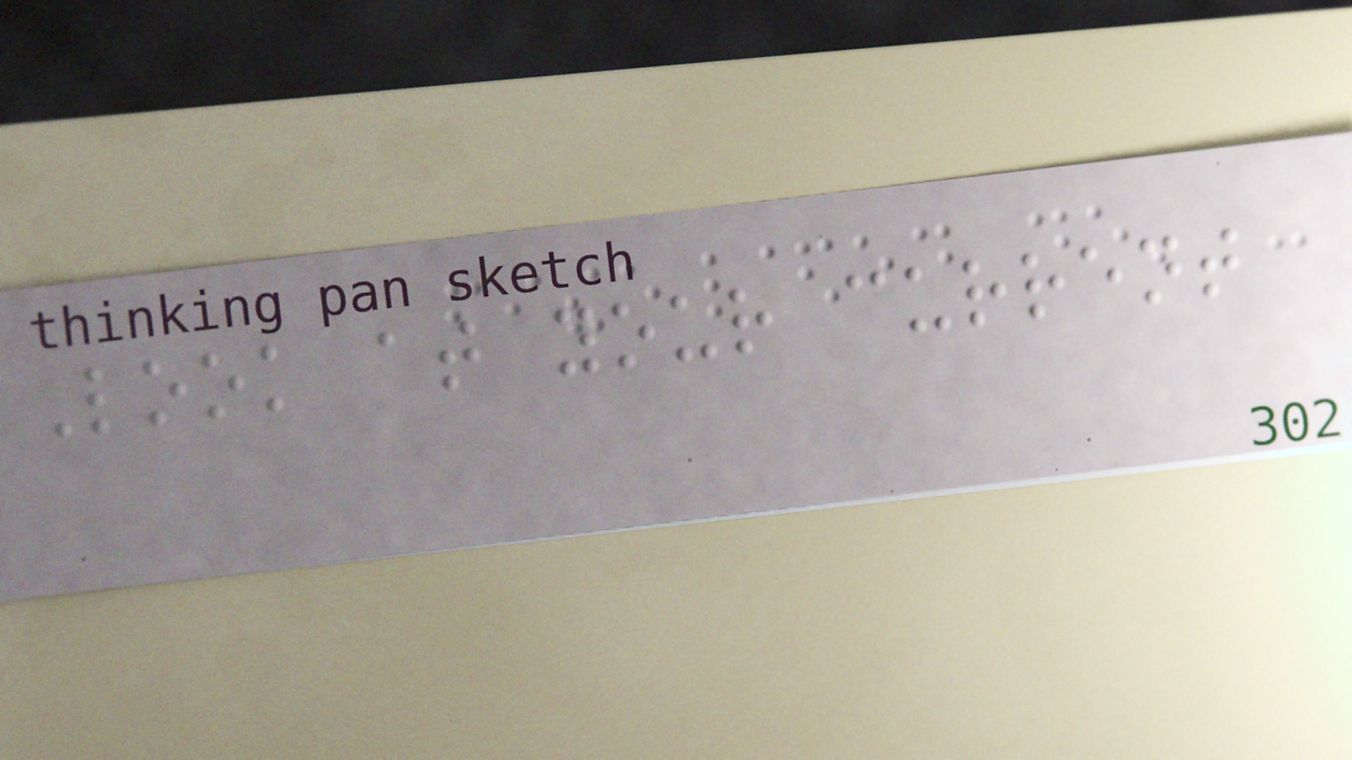Look at your current
